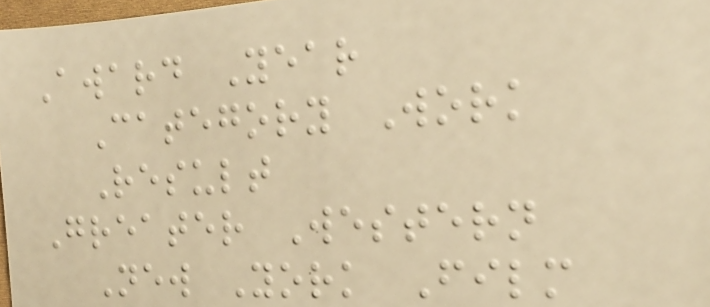Award Year
Category Work
Result
Greater Western
New York Film
